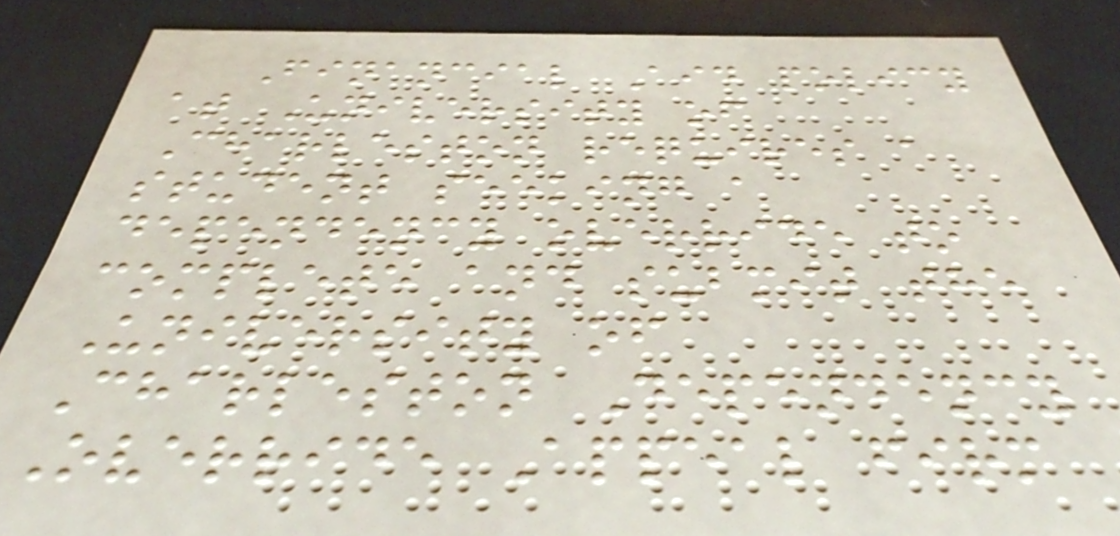Financial Aid policy
at University of
Charleston requires a
student seeking a
dependency override to
complete and submit the
University of
Charleston Dependency
Override Appeal firm
